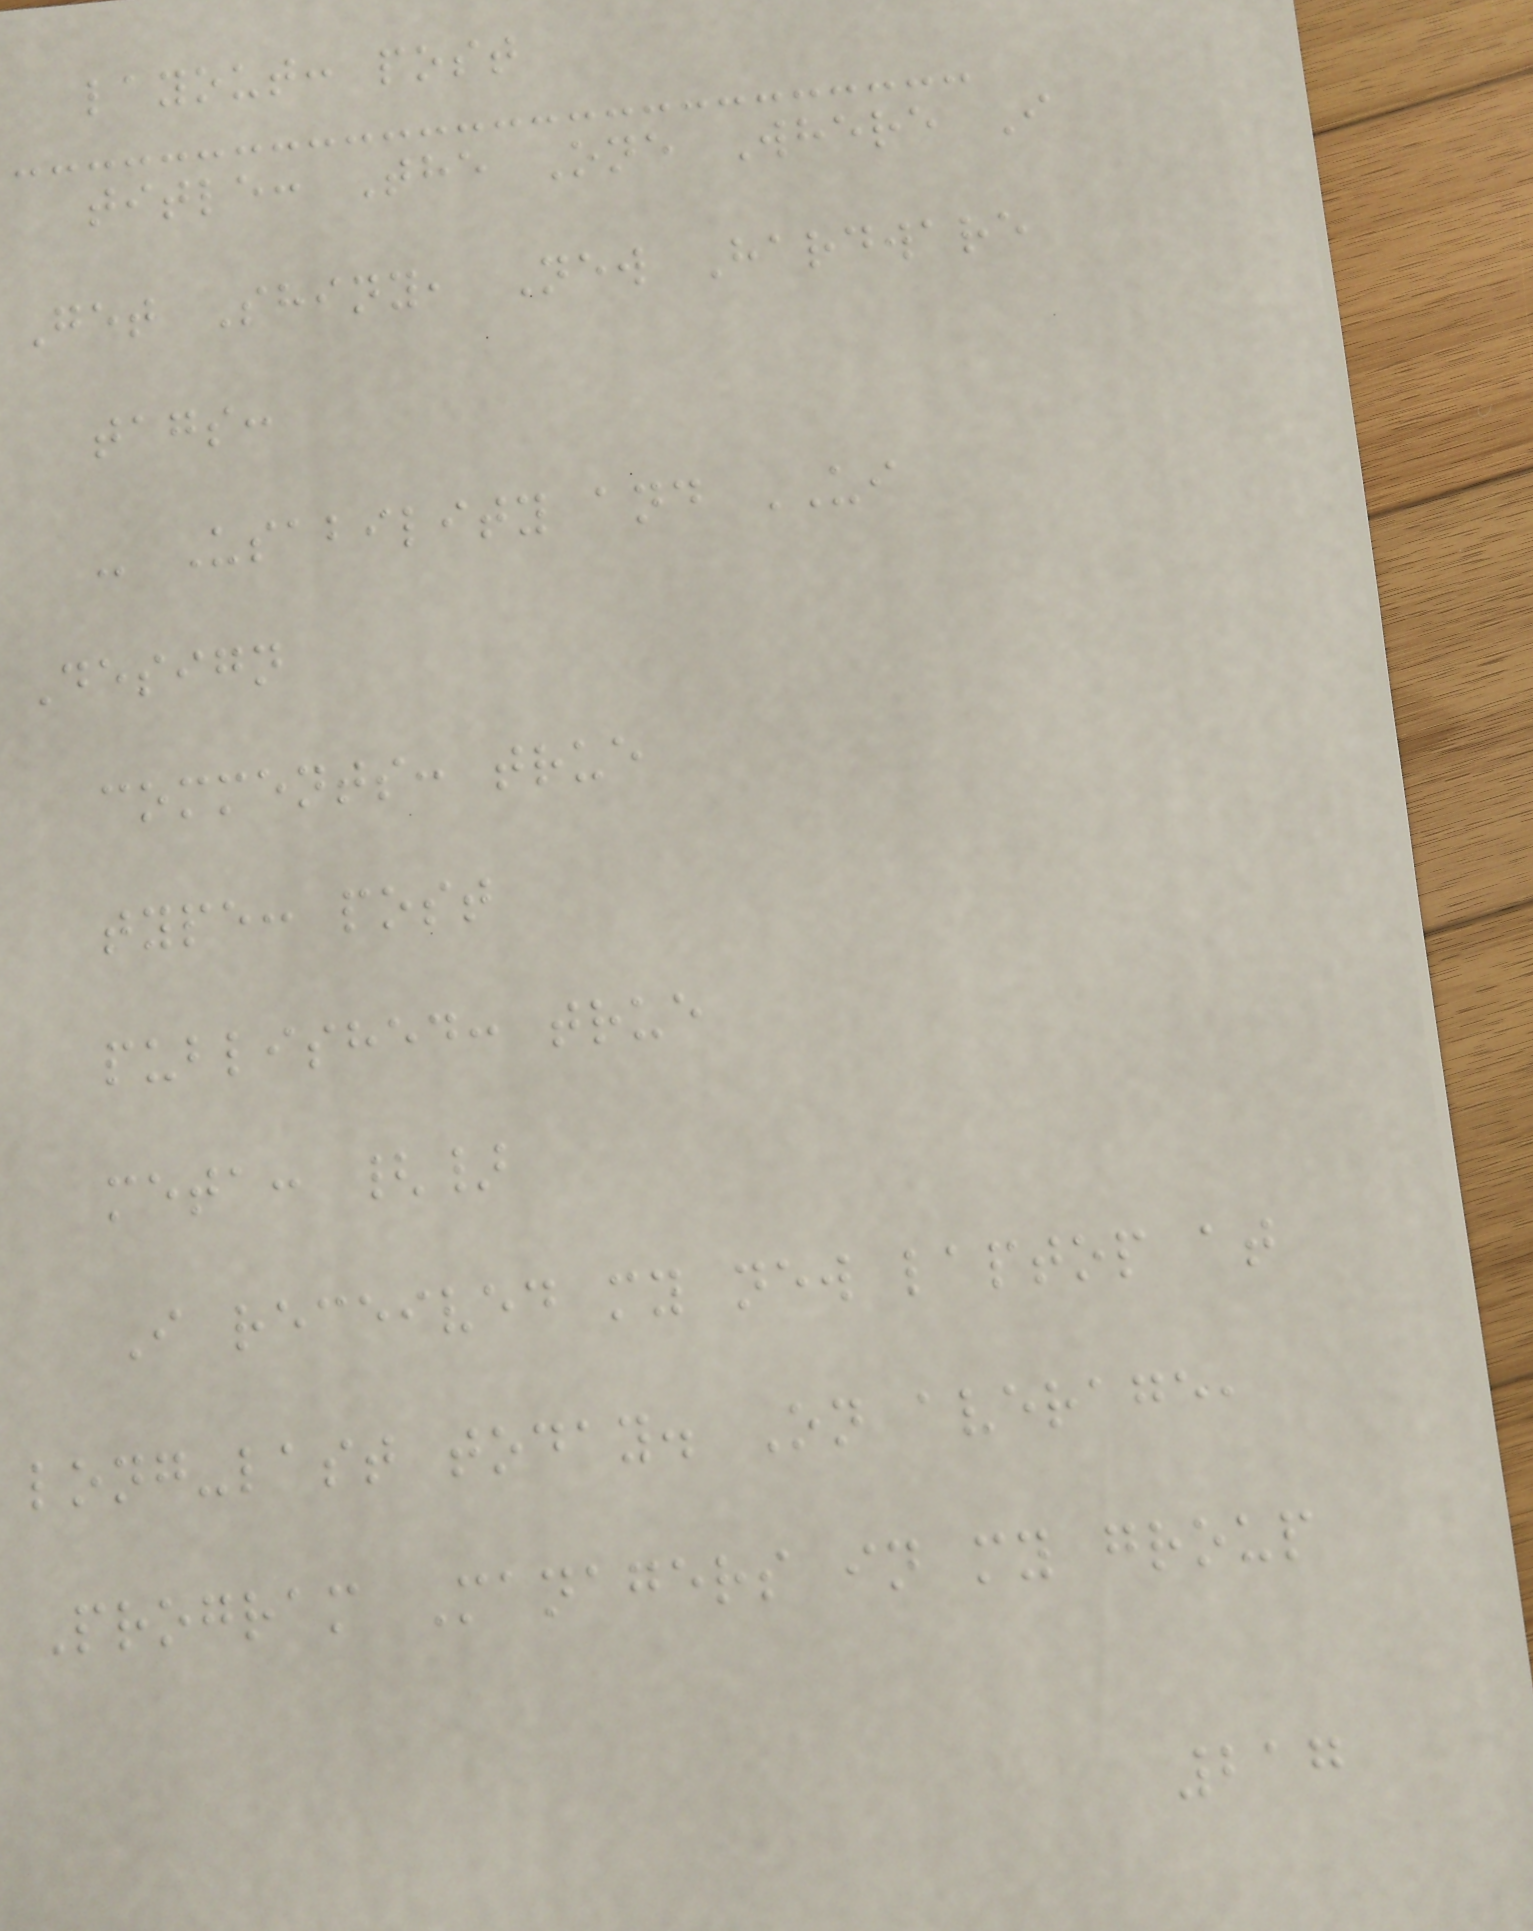layout: post
title: The One Where I
Get Shiny, New Hardware
tags:
- Usability and UI
Design
comments: true
type: post
published: true
meta: {}
I received my new laptop at
long-last today. On average,
Program Managers in my group
217
